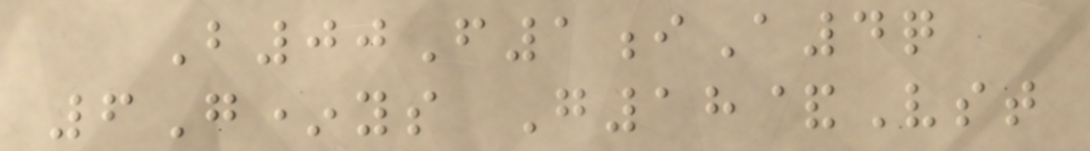B00F1iA4q
6G*ys G18&Vst
